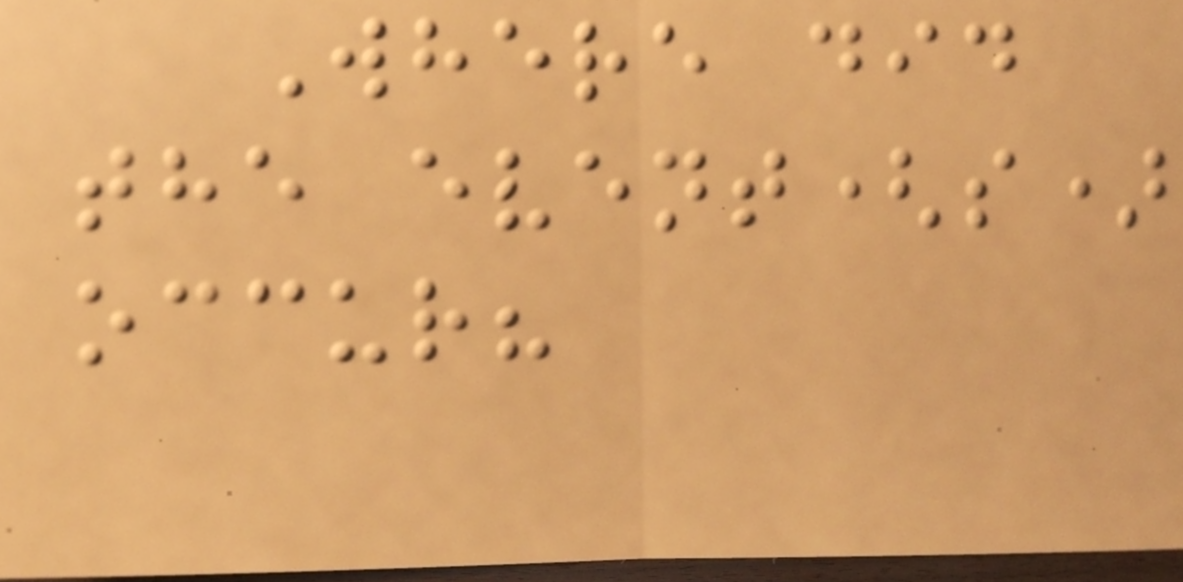Where did
the event(s)
occur?
